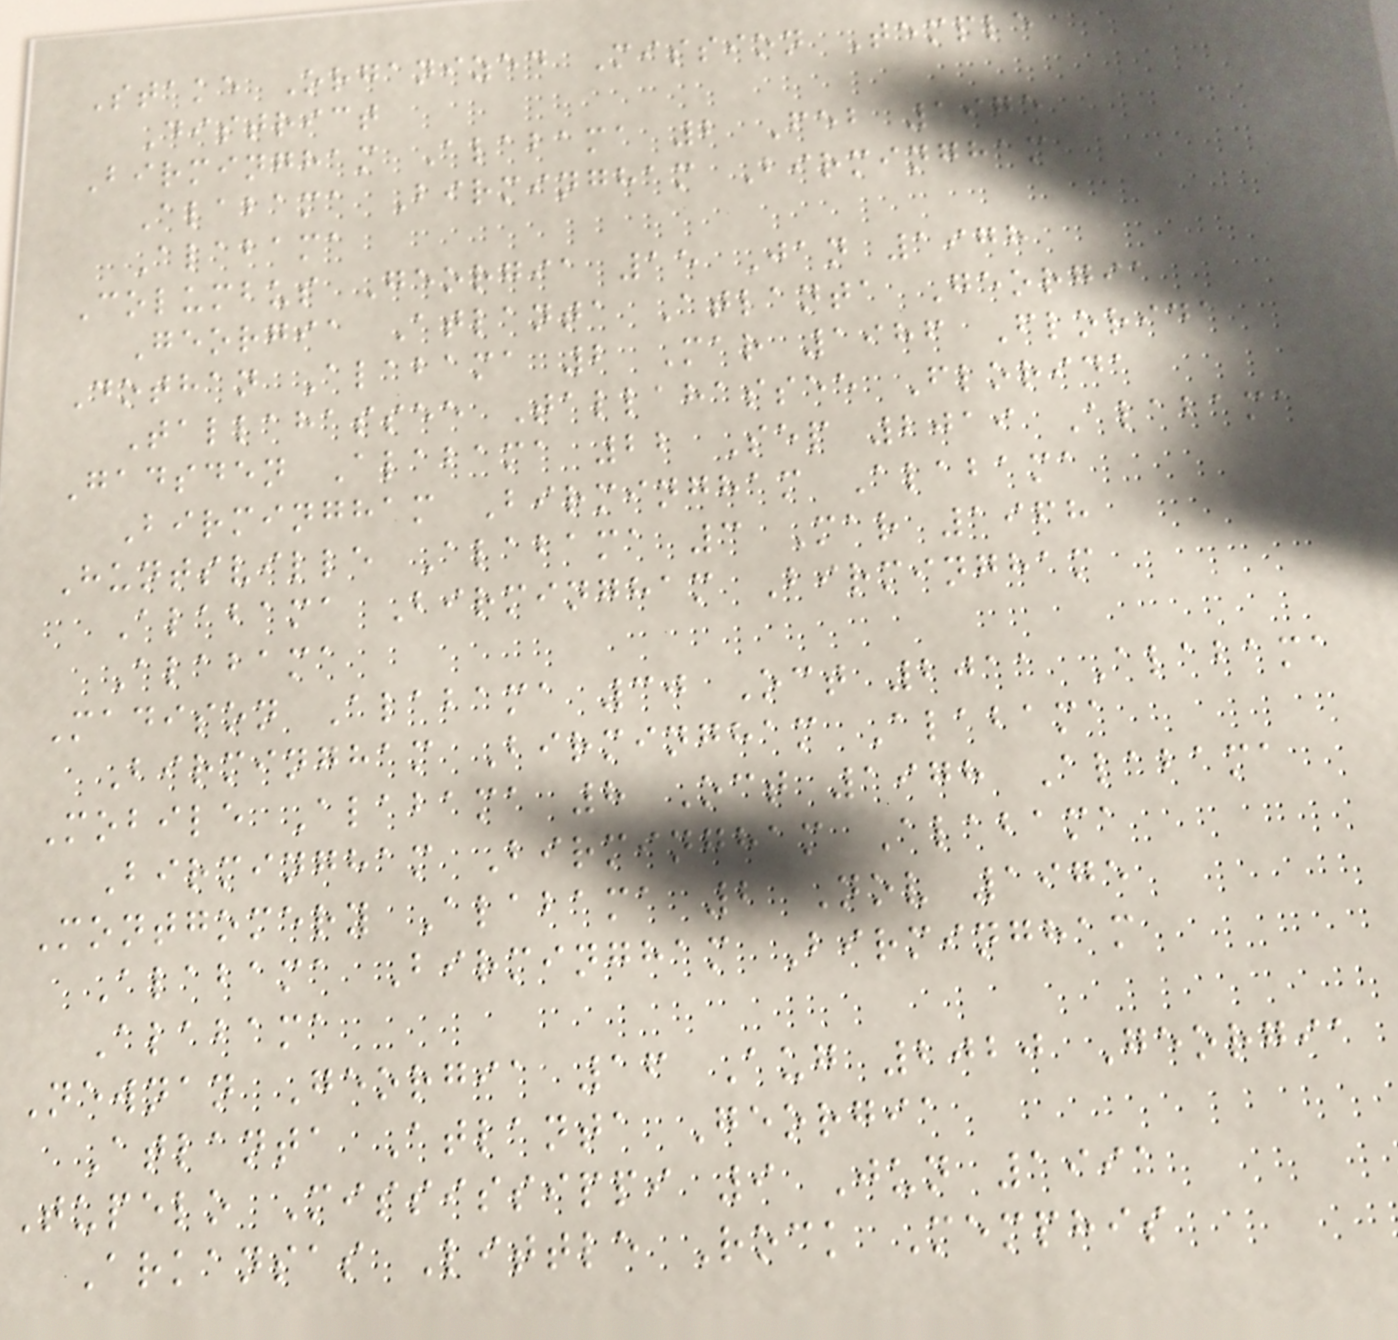Stake Organized Mission Temple
District
Birmingham Alabama 2 Feb 1975
Alabama Birmingham Birmingham
Alabama
Columbus Georgia 15 Jan 1978
Georgia Atlanta Atlanta Georgia
Dothan Alabama 2 Mar 1986 Florida
Tallahassee Tallahassee Florida
Gadsden Alabama 22 Sep 2019 Alabama
Birmingham Birmingham Alabama
Huntsville Alabama 3 Mar 1968
Alabama Birmingham Birmingham
Alabama
Madison Alabama 30 Oct 2011 Alabama
Birmingham Birmingham Alabama
Mobile Alabama 8 Oct 1978 Alabama
Birmingham Birmingham Alabama
Montgomery Alabama 2 Nov 1975
Alabama Birmingham Birmingham
Alabama
Newnan Georgia 16 Aug 2020 Georgia
Atlanta Atlanta Georgia
Tupelo Mississippi 9 Jun 1991
Arkansas Little Rock Memphis
